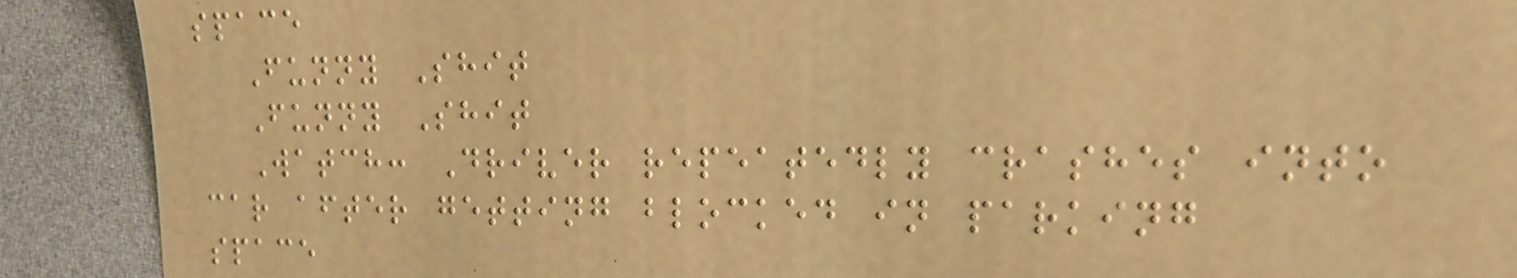space
Funny Shit
Funny Shit
Watch: Driver repeatedly crashes into
car after getting blocked in parking
space
